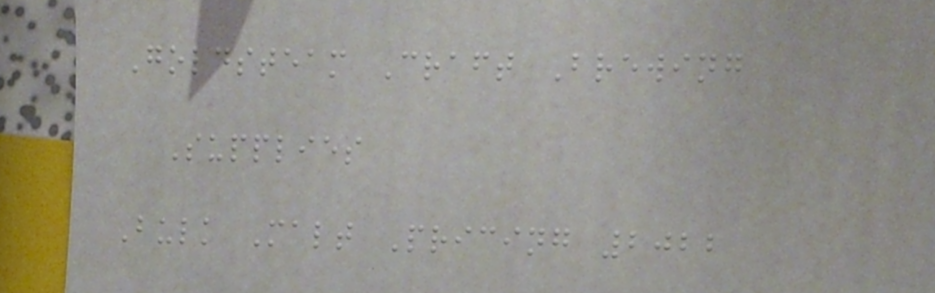Goldsteam Craft Brewing
Supplies
Bulk Malt Pricing 2022
